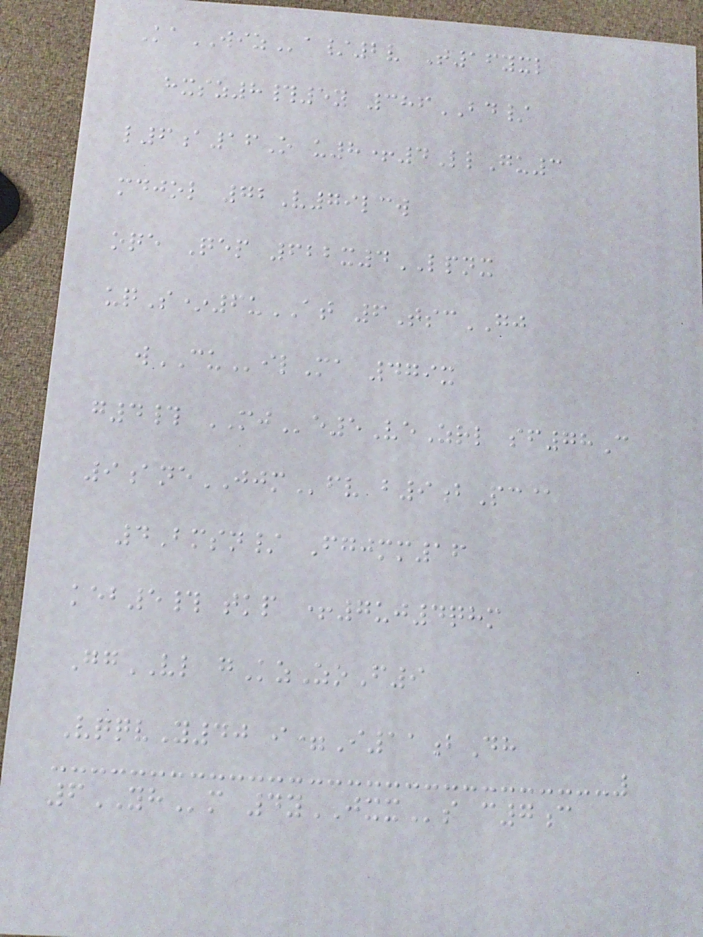KaWIZa/2v T16yxl
hxsz8#5y 386BD/
l6a16O u8+4LlGu3
mdjol 72V79lcw
oqe Qep 622x4LPNX
uqS*6uAT 6TscGJ
wCUilMa 479x
g4# MJe5VeZrl sf78C
9aneJJMfv b9bPc@
4Bmsn/ Fgjmm16
keb5# tkp +7uj4qhm
GgVL gKzZoF9
VqqvY40 i=I11bDh
6YHm 4yJXXs c7c
